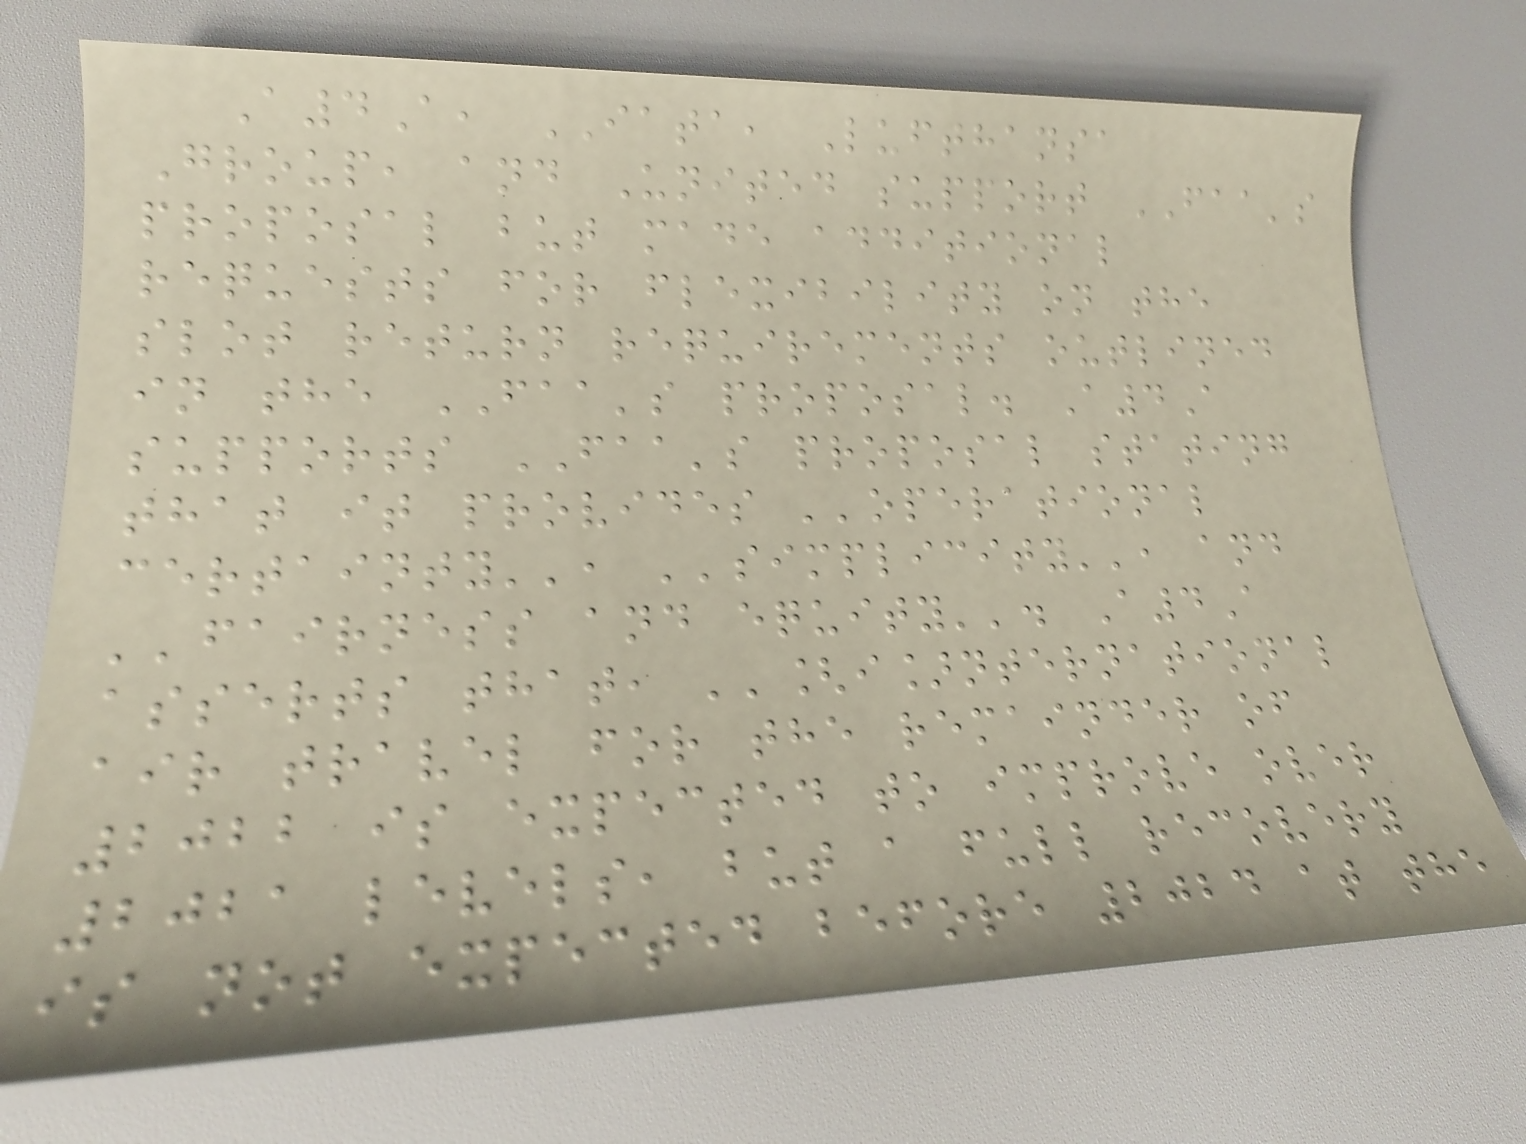A4A, IATA, Lufthansa
Group, and United support FAA's
proposal but made additional
requests for flexibility on the
slot return requirements outlined
in the FAA's proposal. A4A
supports FAA's proposal stating
that it provides ''operational
certainty'', ''simplicity'', and
''fairness and equity''. A4A
asserts that, ''[i]nternational
air travel for the remainder of
2022 is expected to improve over
2021 levels, but a full recovery
is not expected before 2024 at the
